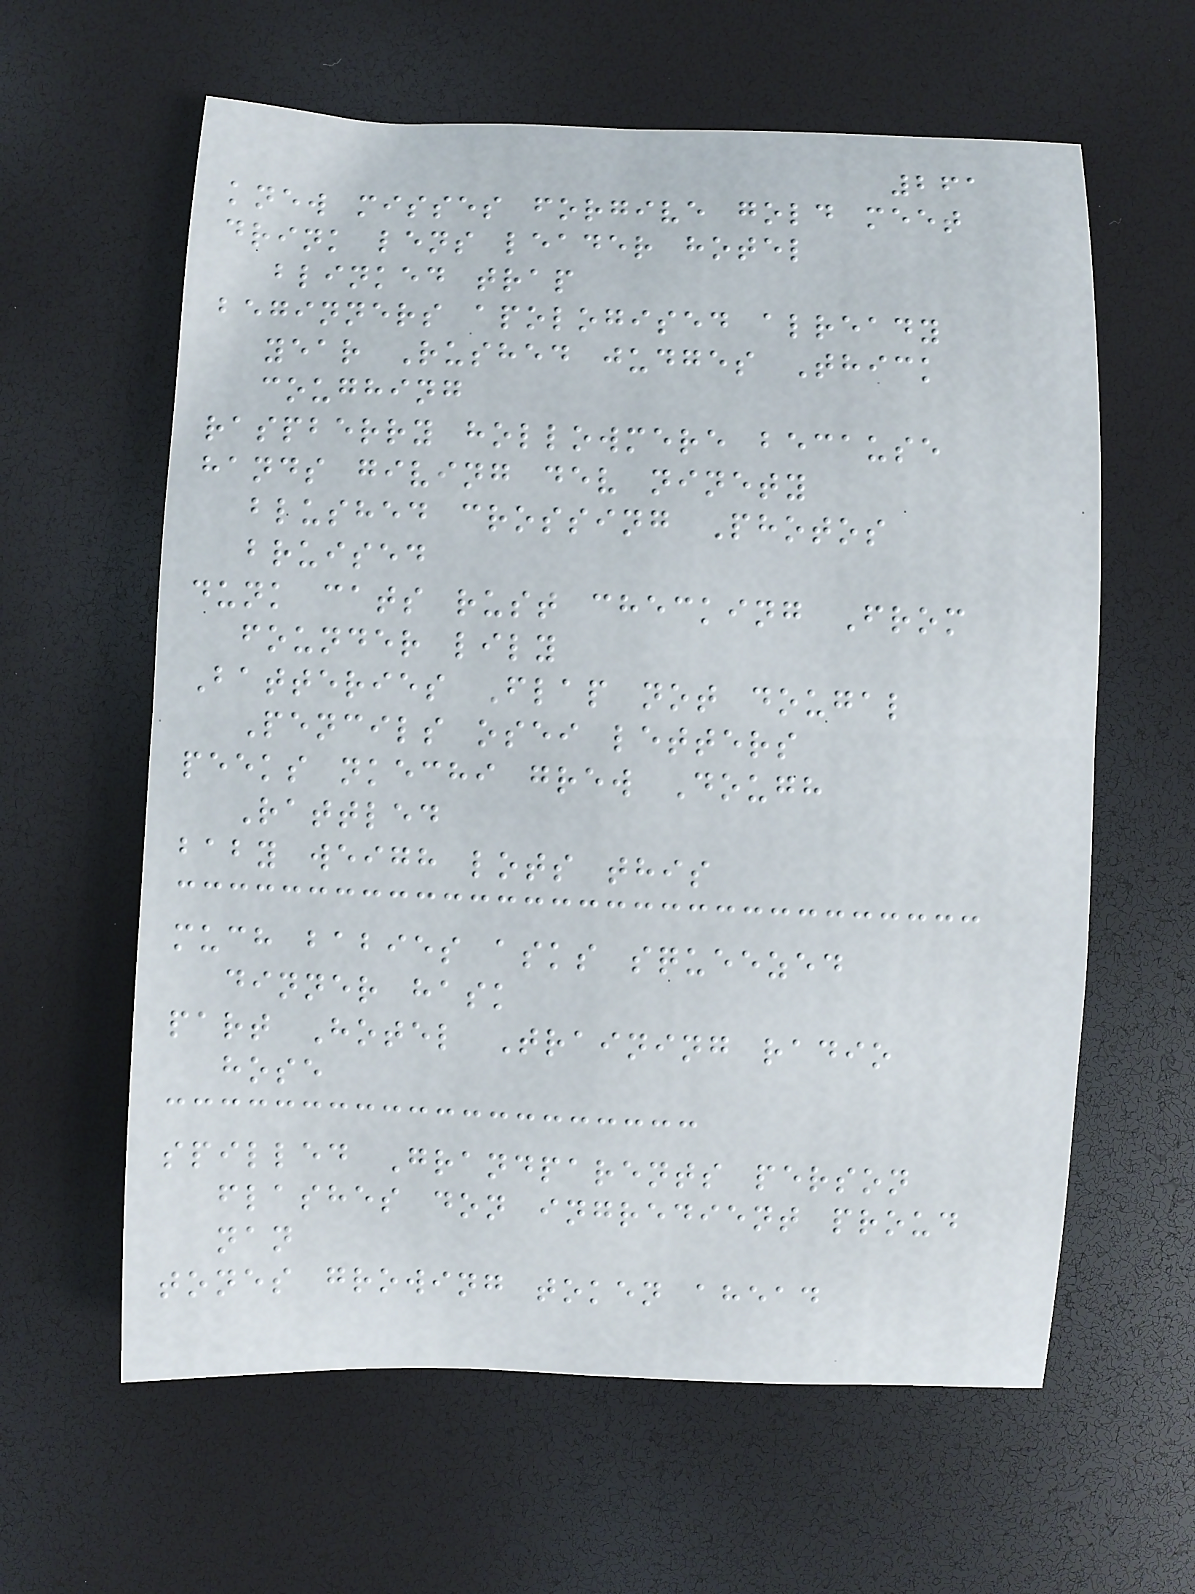261
knew misses forgive gold meet
drink lens leader hotel
blinked trap
beginners apologised already
year Rushed judges Thick
coughing
raspberry hollowmere because
hands giving dev ninety
blushed crossing Photos
bruised
dunk cats rust checking From
founder lily
Batteries Flap not dougal
Pencils osei letters
peeks nkechi grew Dough
Rattled
baby weigh lots this
much babies asks squeezed
dinner hask
part Hotel Training radio
hose
spilled Grandparents person
flashes don ingredient proud
nan
tones growing token ahead
